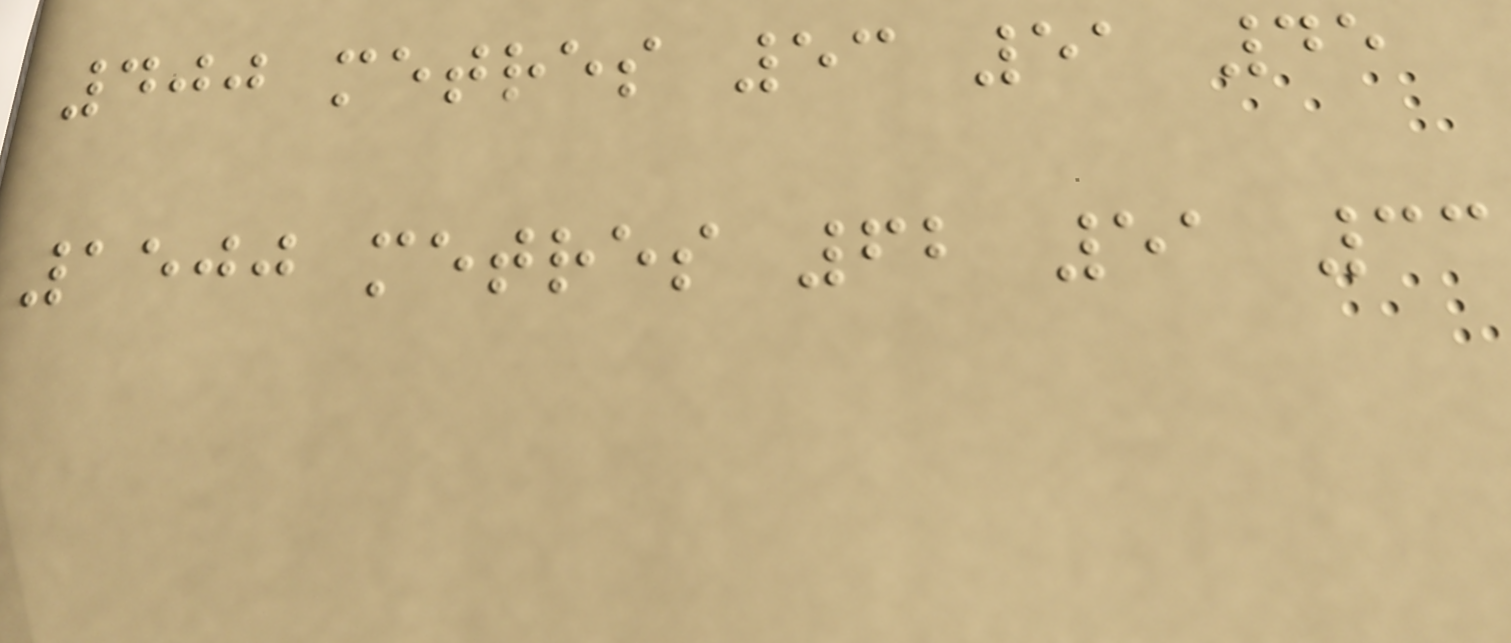400 metres 53 51 45
1500 metres 62 51 33
